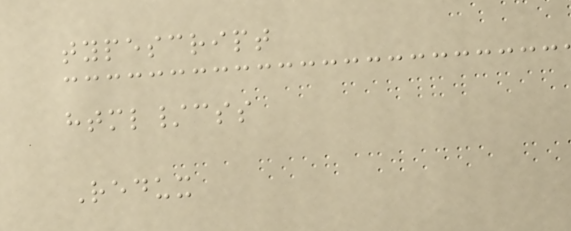typescript
html/css
Redux
